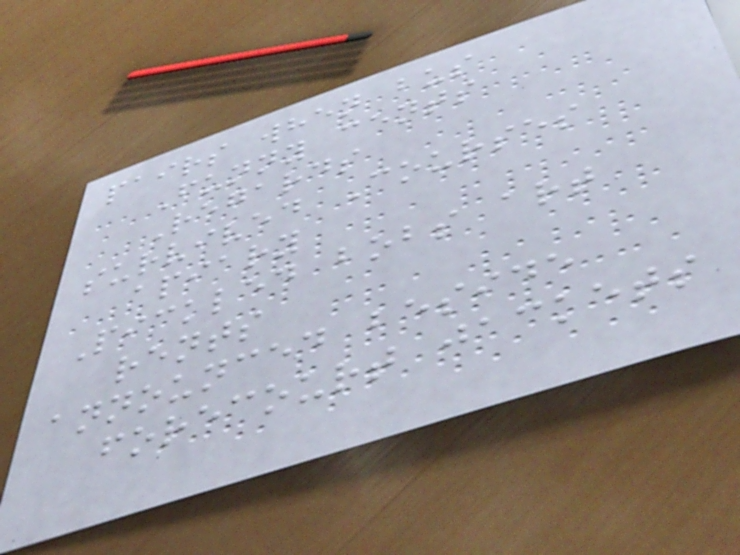pairs when bus
Funny cents
Regards
survived Courses
apiary
Pickled bobs art
rents
announced beside
forecourt jackets
